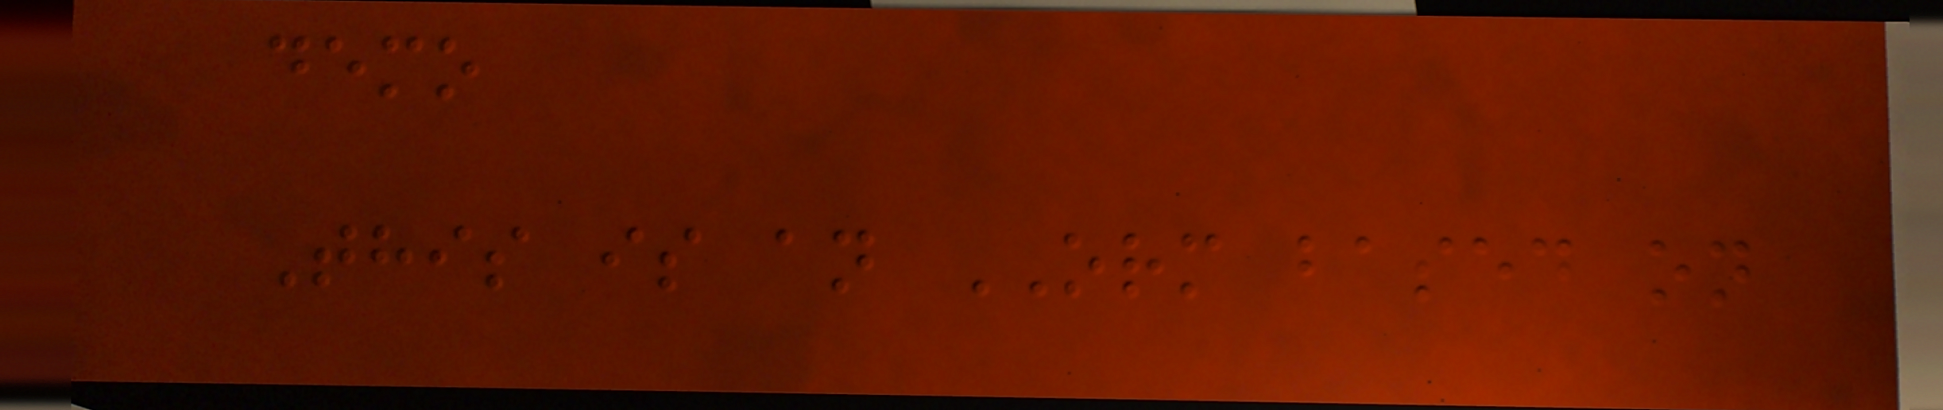demo
This is an ORM based on
